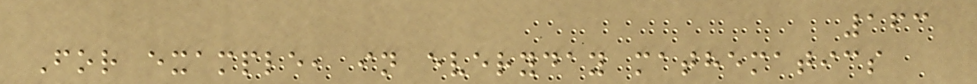163
For example, in everyday mathematics
